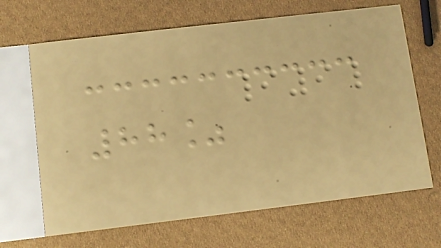88%
